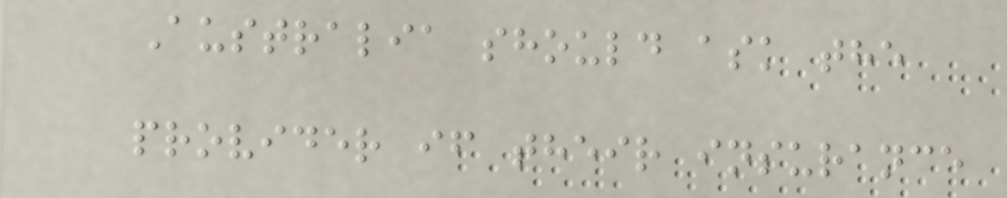Australia should ask the
provider if their insurance
